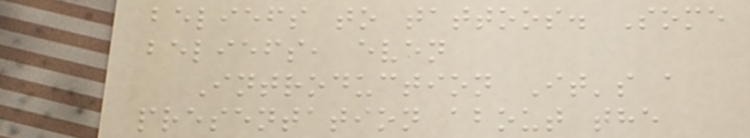beliefs to tattoos. Some
beliefs, even
Introduction It's a
presentation about the
